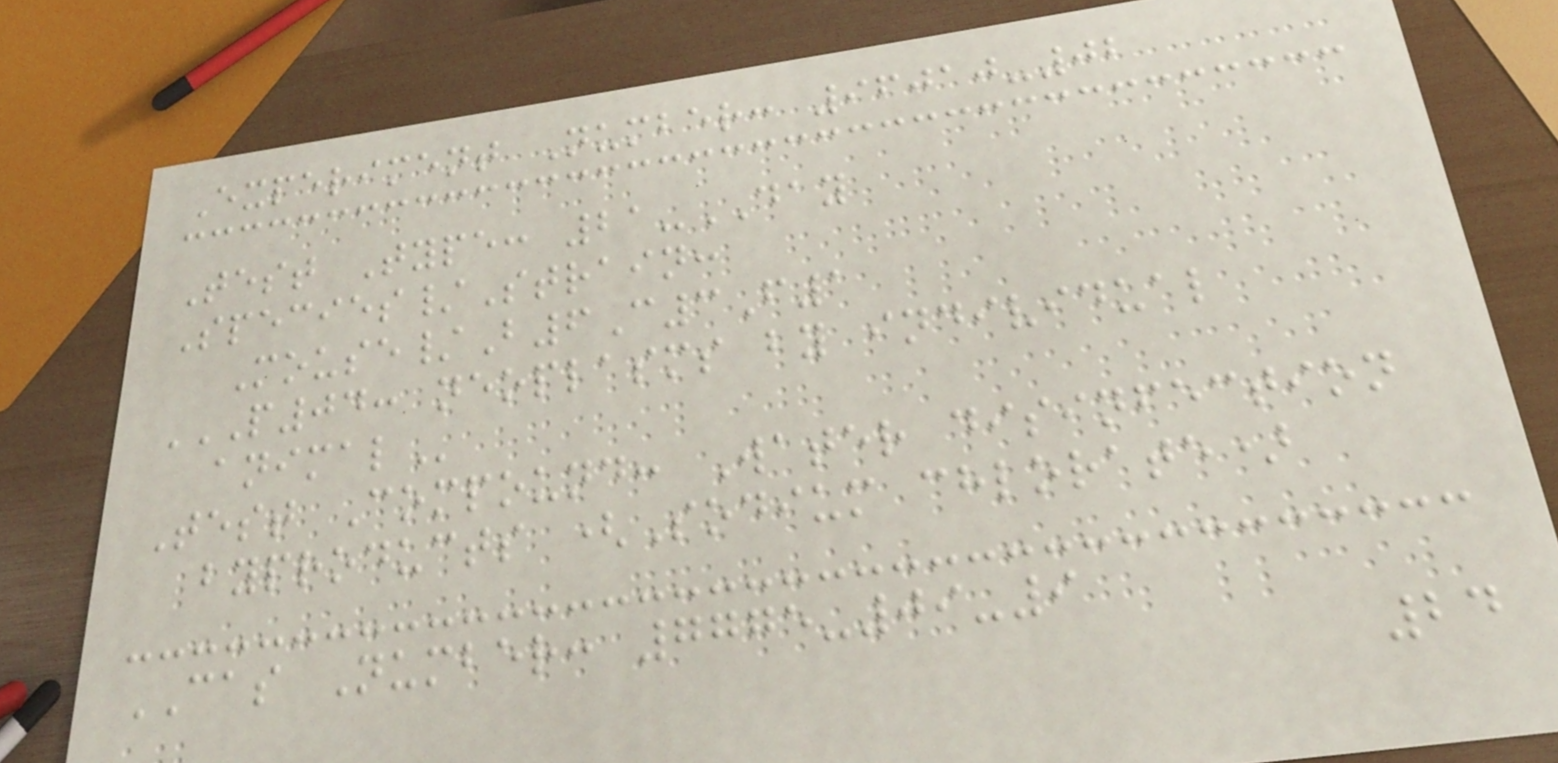Experiment Number: 96010-02
Test Type: 21-DAY
Species/Strain:
Mouse/B6C3F1
P04: NEOPLASMS BY INDIVIDUAL
ANIMAL
Test Compound: Water disinfection
byproducts (Sodium chlorate)
CAS Number: 7775-09-9
24
